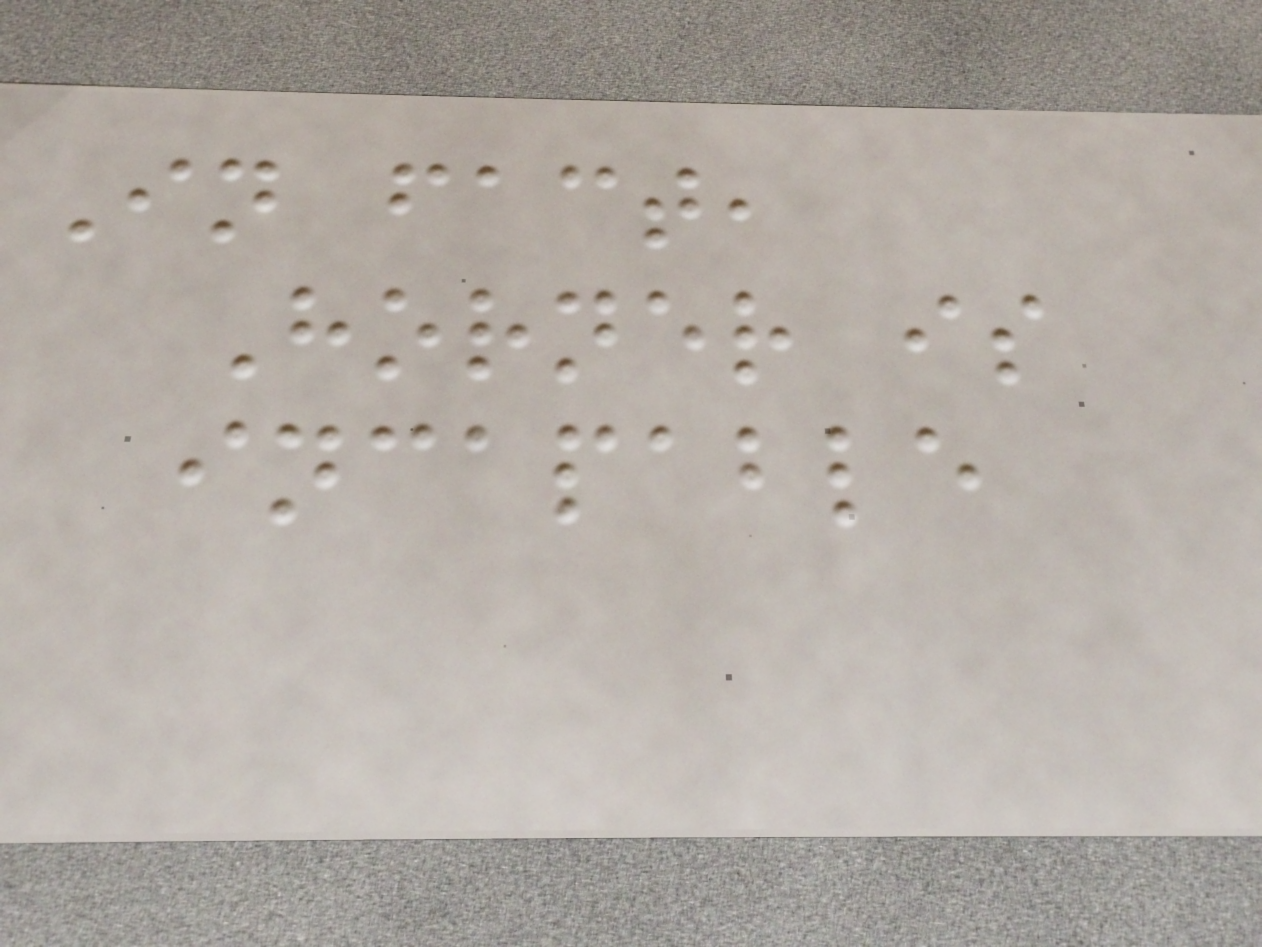In fact,
Horner is
incapable
